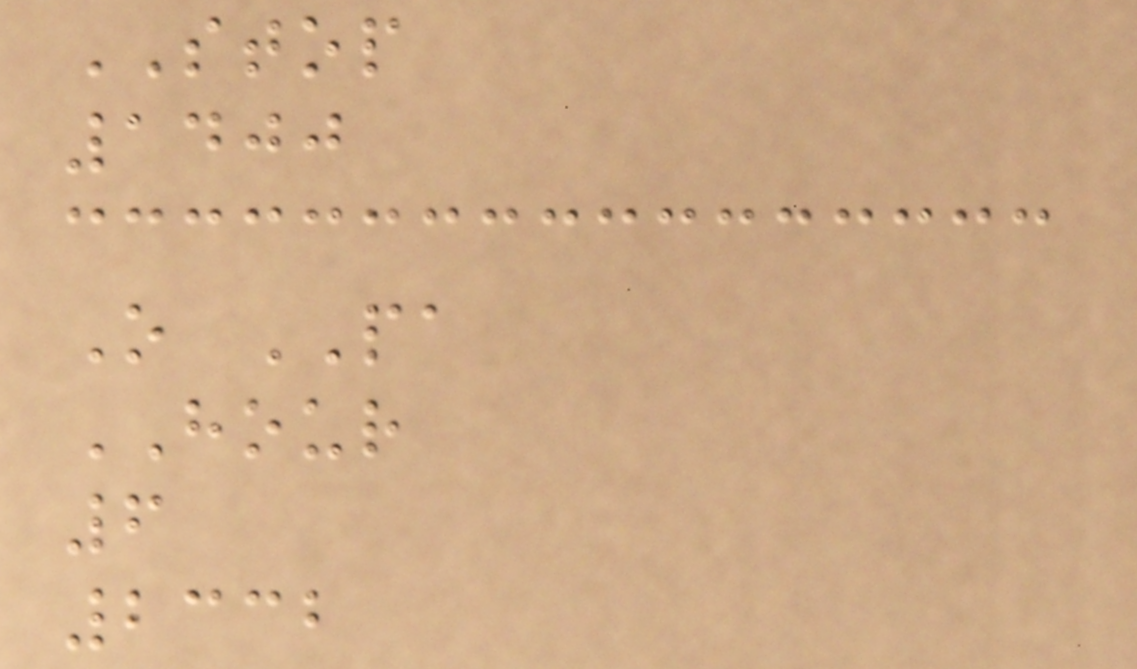STOP
1400
O PA
HOUR
6
2332
